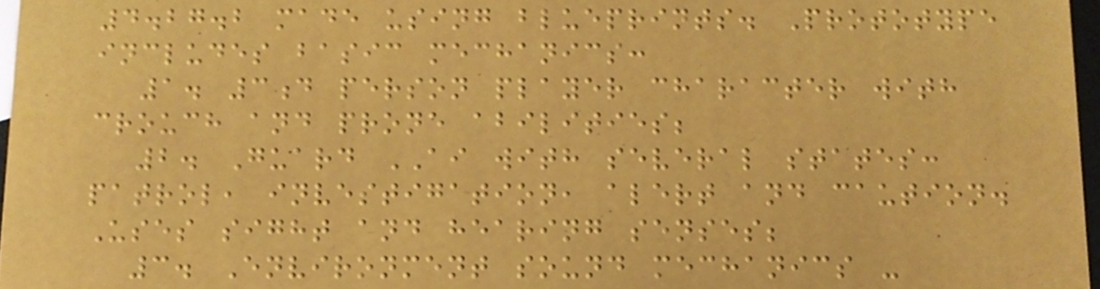4.27.2 made using blueprints. Prototype
includes basic mechanics:
1. 3d person player character with
crouch and prone abilities;
2. Guard AI with several states:
patrol, investigation, alert and caution.
Uses sight and hearing senses;
3. Environment sound mechanics -
